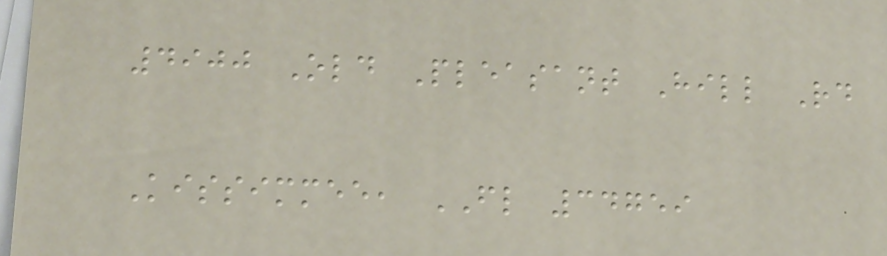4900 Old Pleasant Hill Rd
Kissimmee, FL 34759
